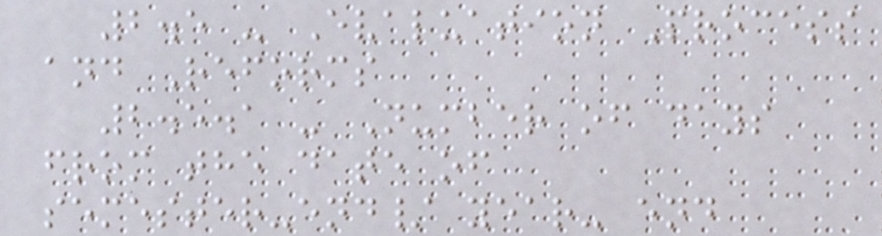2.5 - Evaluation Process
and Reforms
2.5.1 - Number of days
from the date of
semester-end/ year- end
